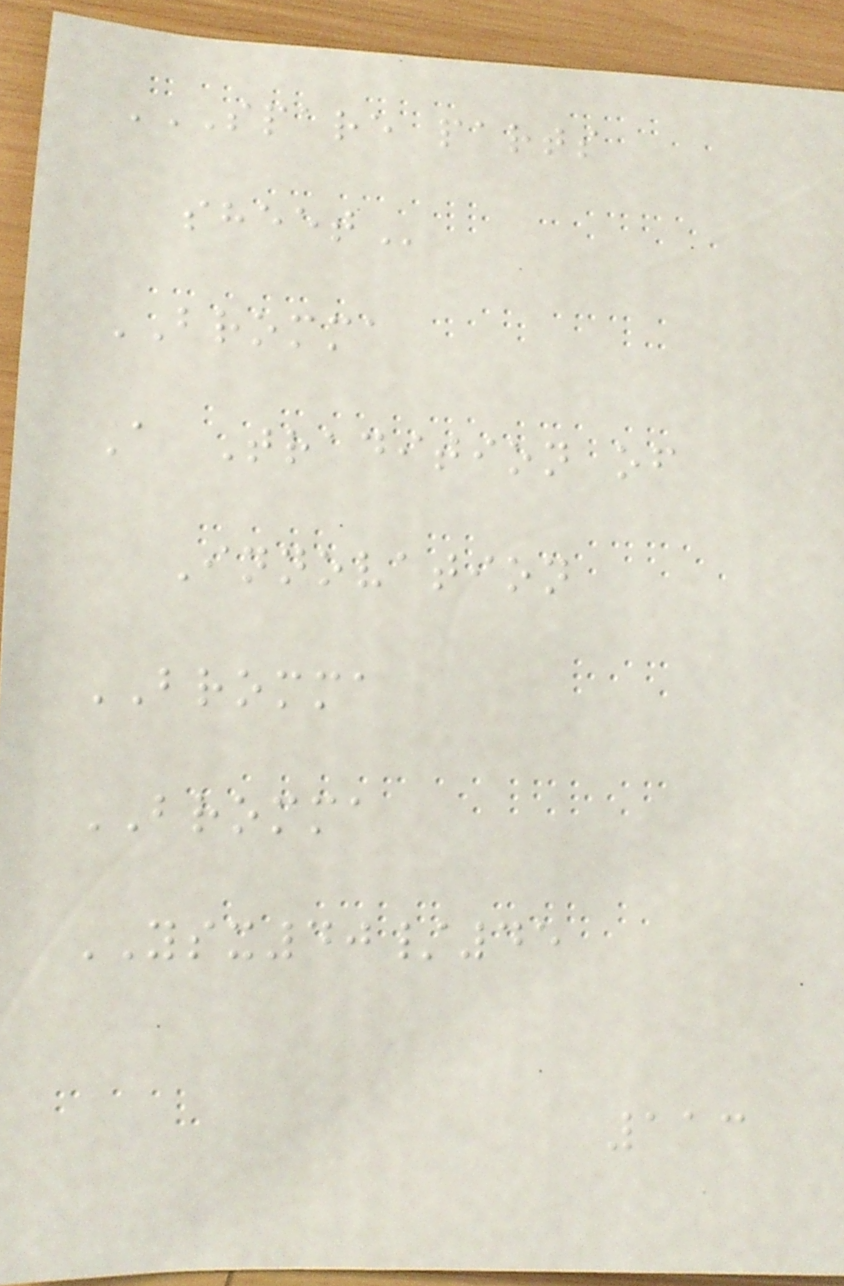SPARE PARTS
SHEET
BROMMA
A Tradition of
Innovation
BROMMA
BROMMA
YSX40/45
113
